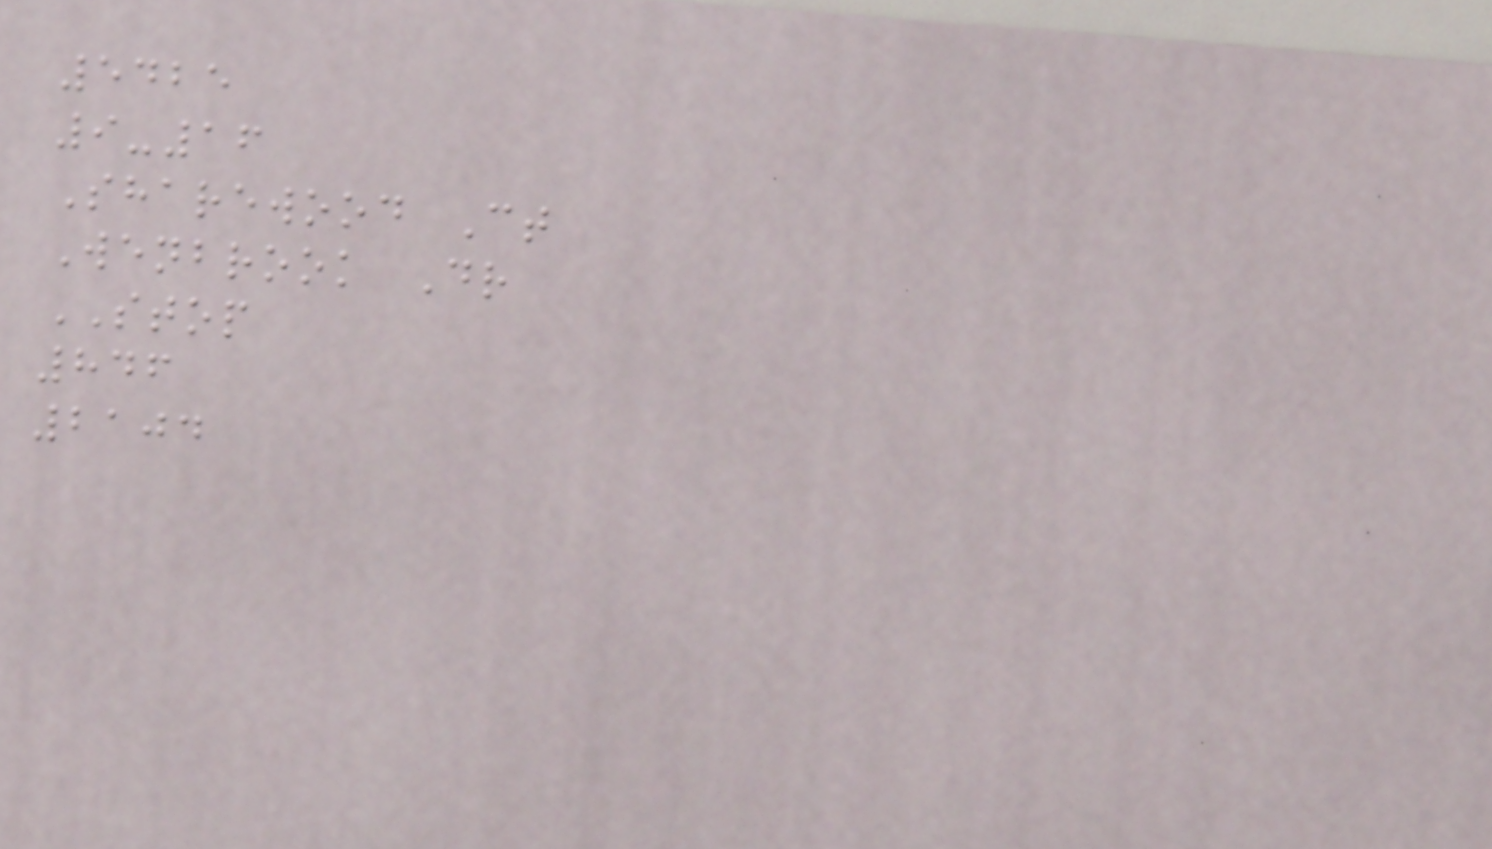5425
9-16
Sharewood Ct
Wenbrook Dr
STOP
846
2104
